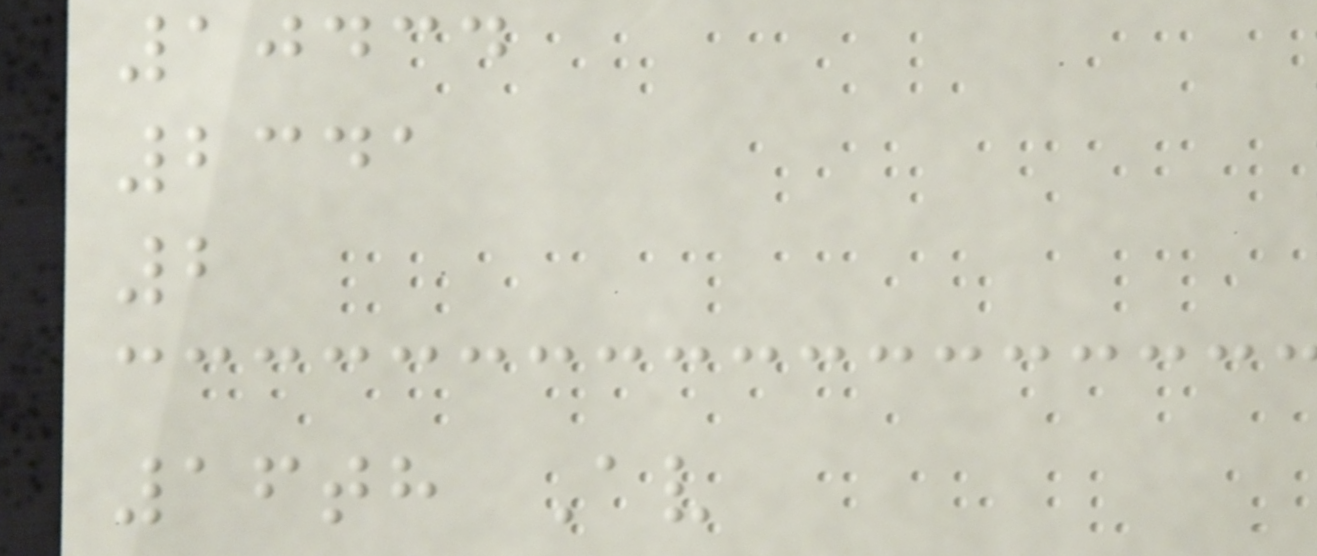10434
2341
2
16th Av
